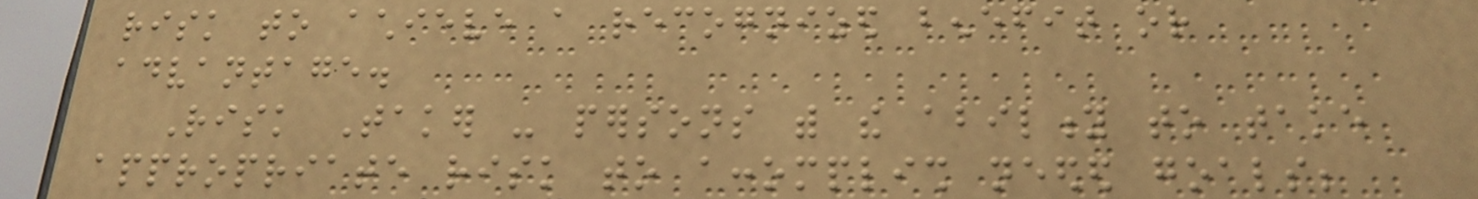risk to achieve a recognized benefit or
advantage.
Risk Taker - persons with the ability to take
appropriate risk to accomplish needed goals;
